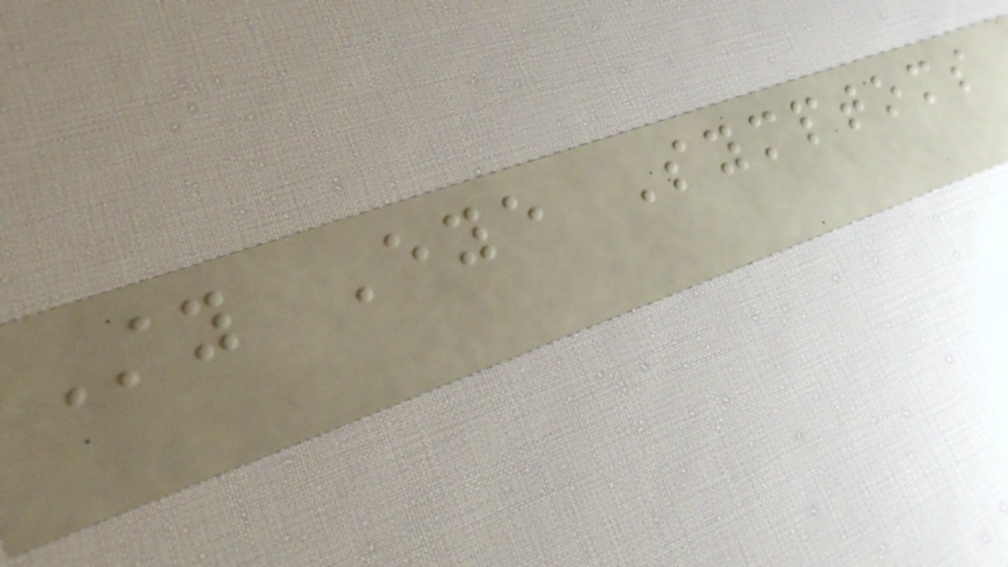Sty Eye Symptoms
